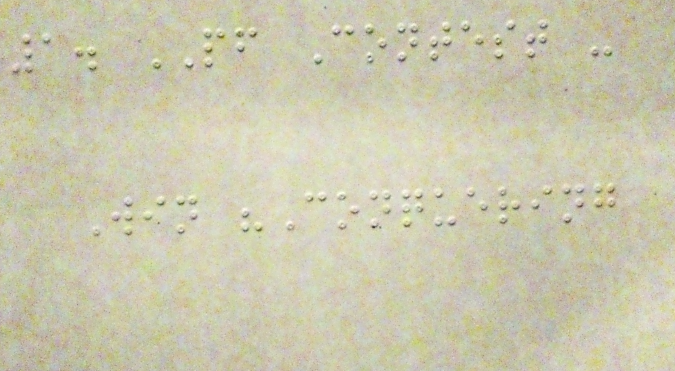1. PF Contest -
Win "Conquering
